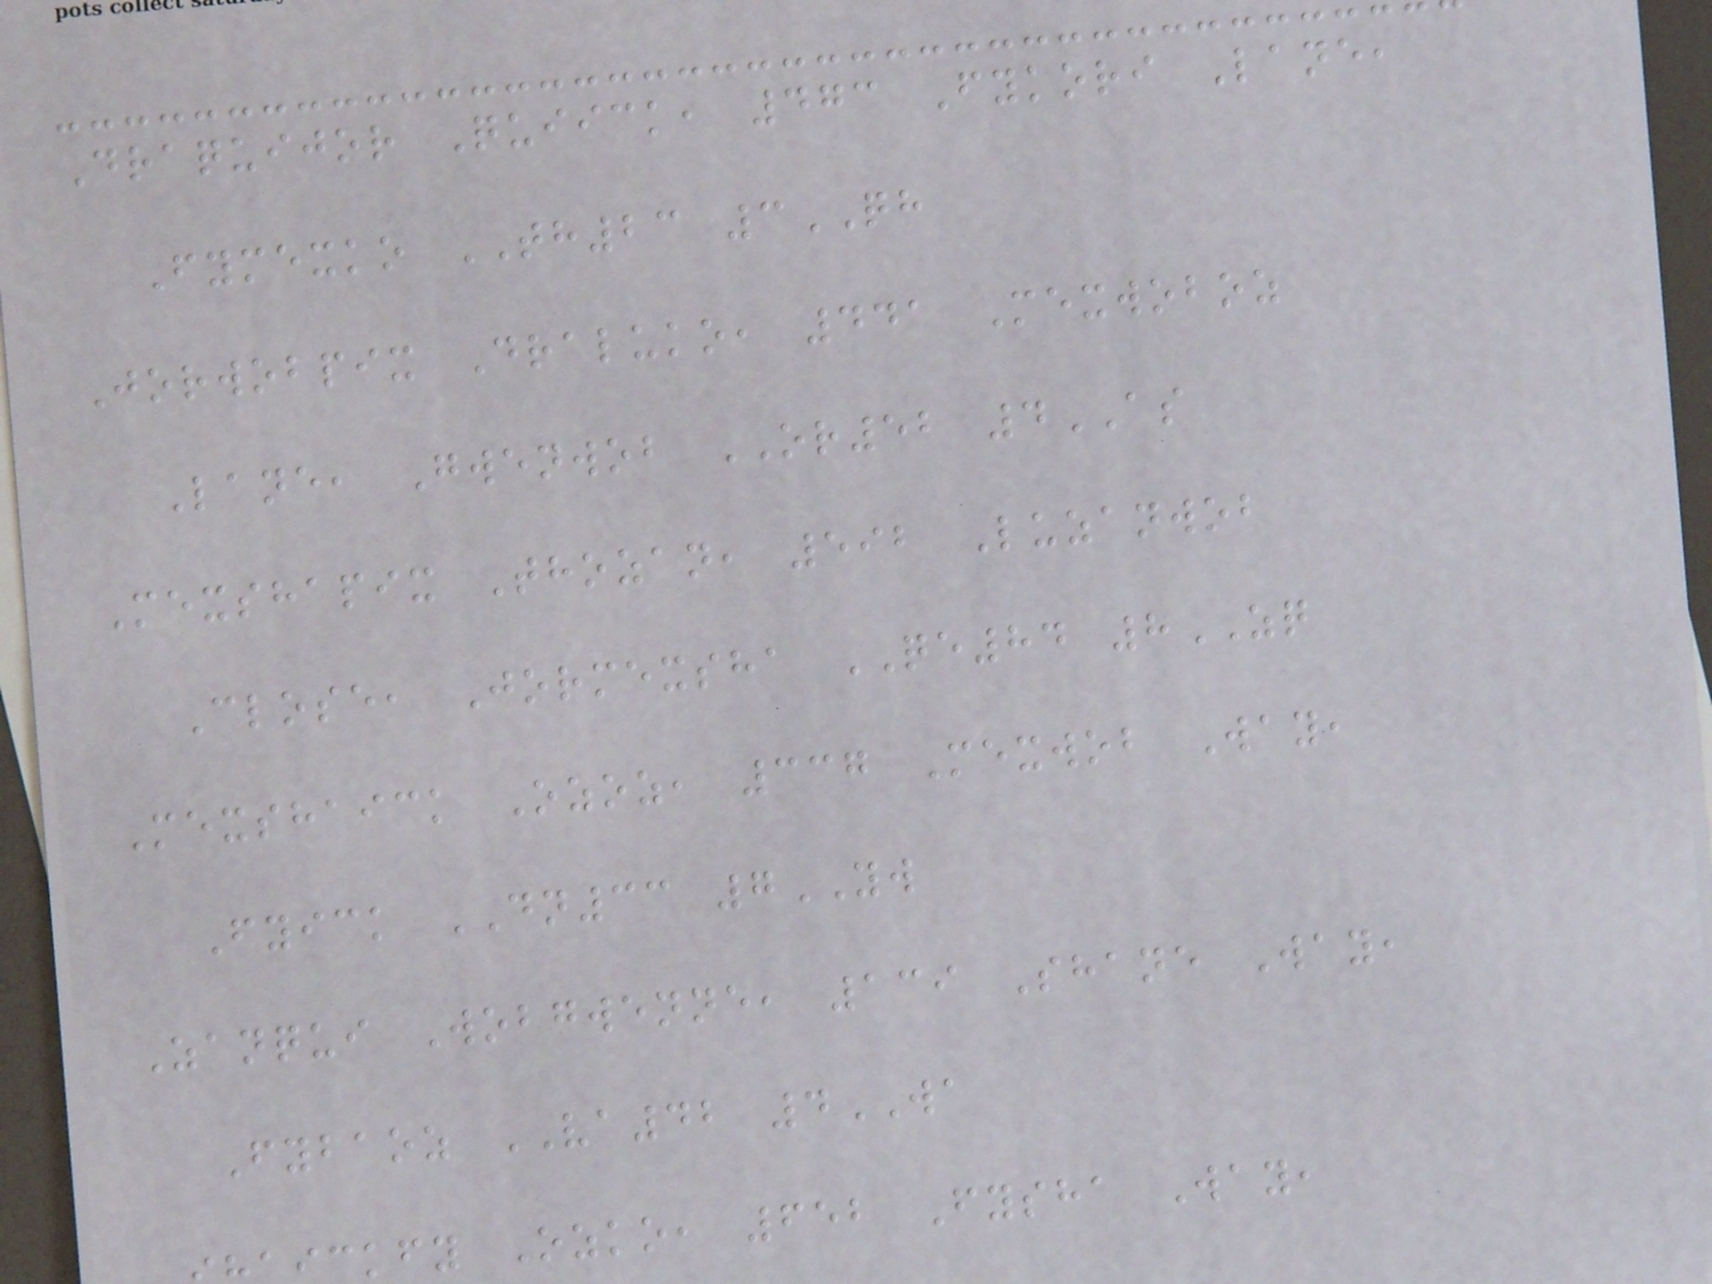Draquijor Quiick, 473 Fykori Lane,
Fymexko TH23 3QH
Jorwobpix Draluko, 441 Mexwoboz
Lane, Gwenwob OR52 4AS
Mexshapix Thozan, 592 Luzanwob
Close, Jormexsha QE84 8ZQ
Mexshaick Ozoz, 337 Mexwob Way,
Fyick DN33 7YW
Zanqui Wobgwenne, 139 Shane Way,
Fybaoz VA42 4WA
ckfy Ozko, 652 Fysha Way,
